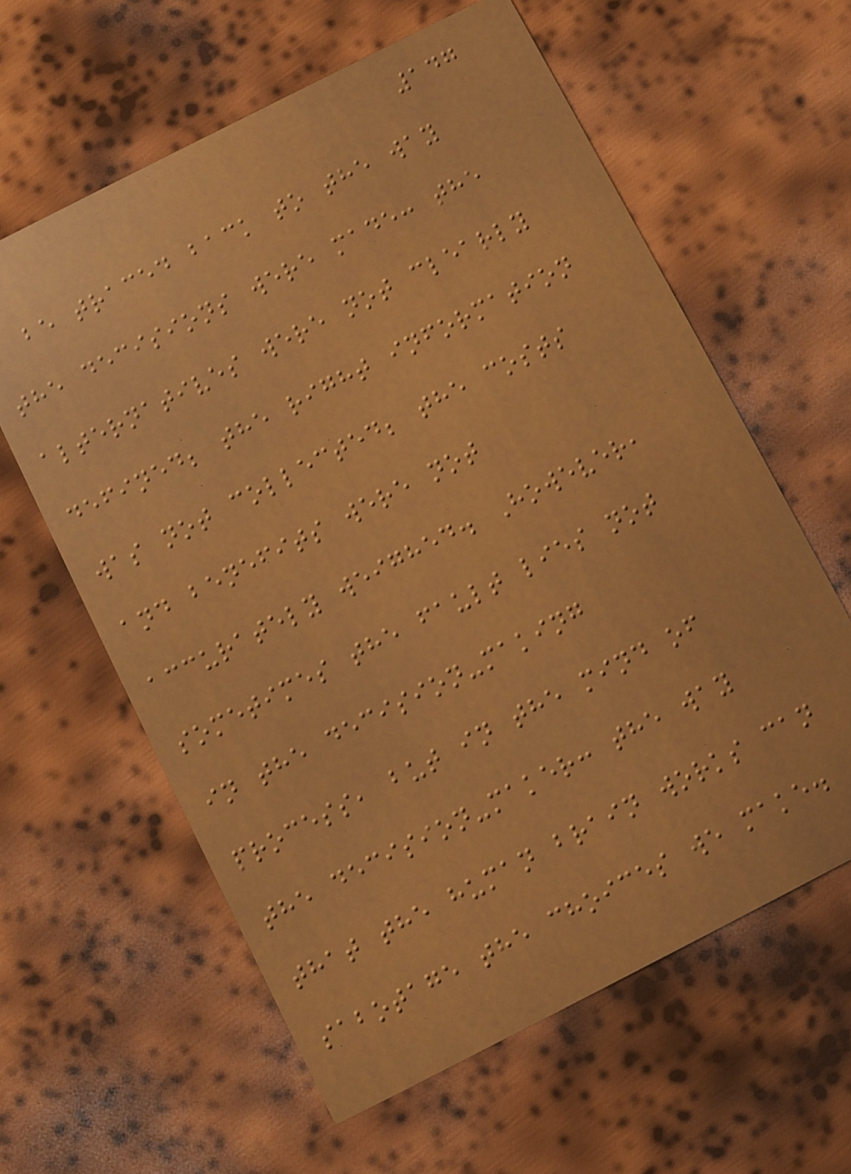147
be traced back to the way
the decisions were made: the
alternatives were not clearly
defined; the right information
was not collected; the costs
and benefits were not
accurately weighed. However,
sometimes the fault lies not
in the decision-making
process, but in the mind of
the decision-maker: the way
that the human brain works can
sabotage the choices we make.
